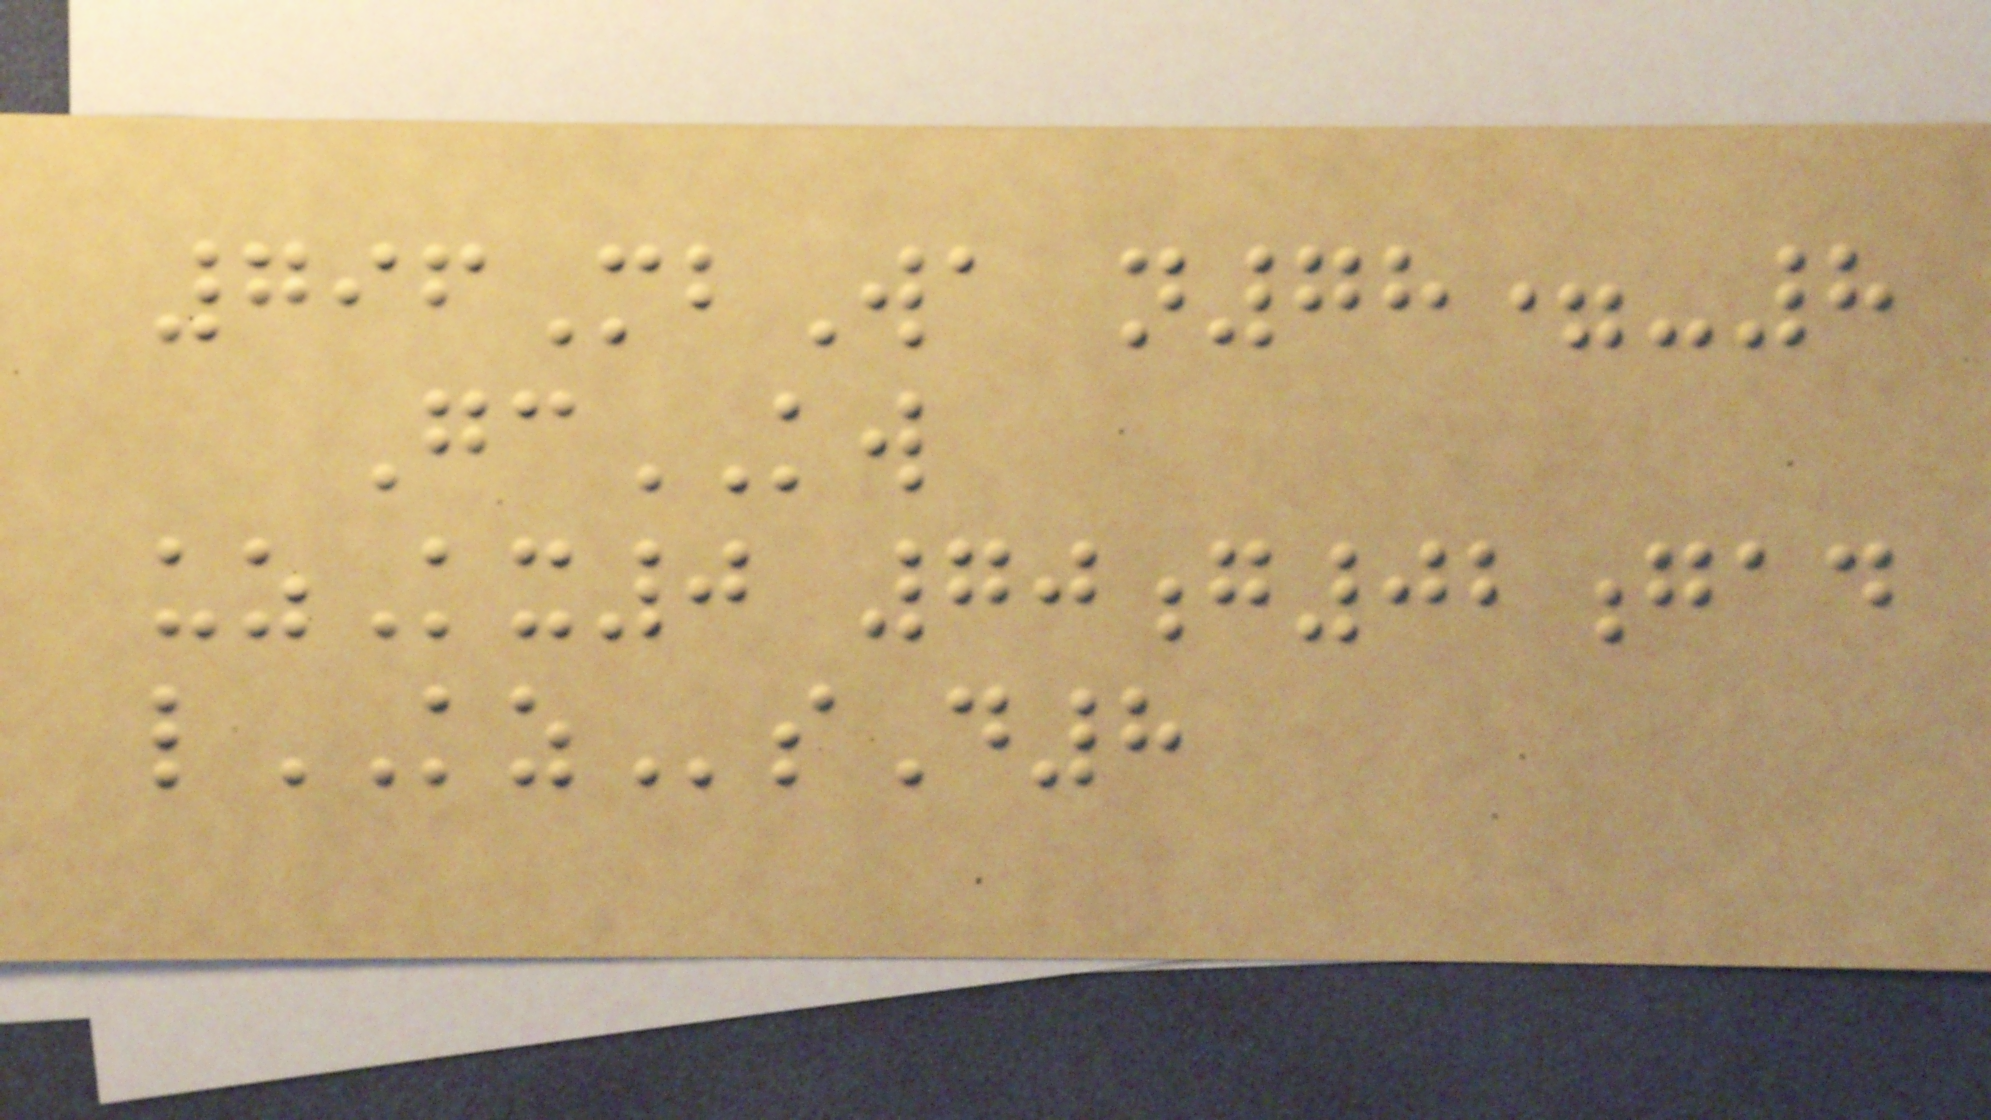796MbWa n78=-8
GcKW
uzKx0 70g02gad
lKZsD8
